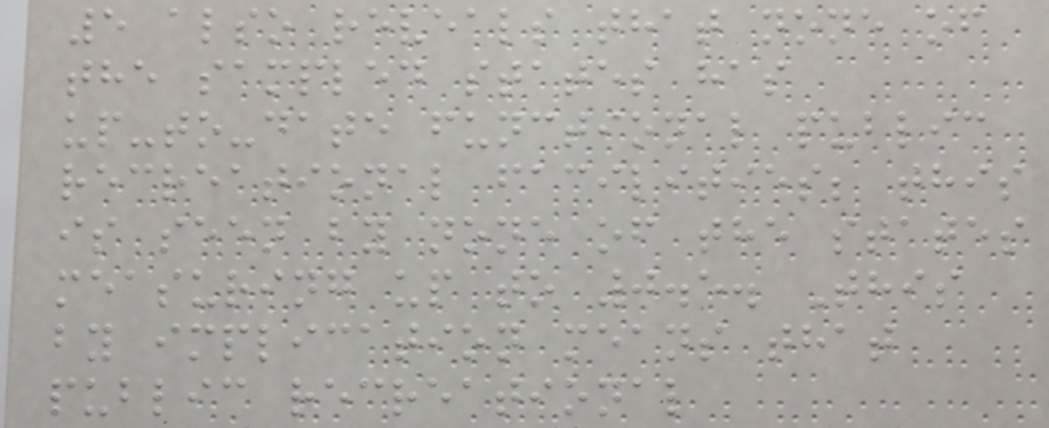5 also reveals that none of
the sampled states has
up-to-date functional public
recreational facilities; this
is seen by none of the states
measuring up to 0.5. This
by implication means that
public recreational
